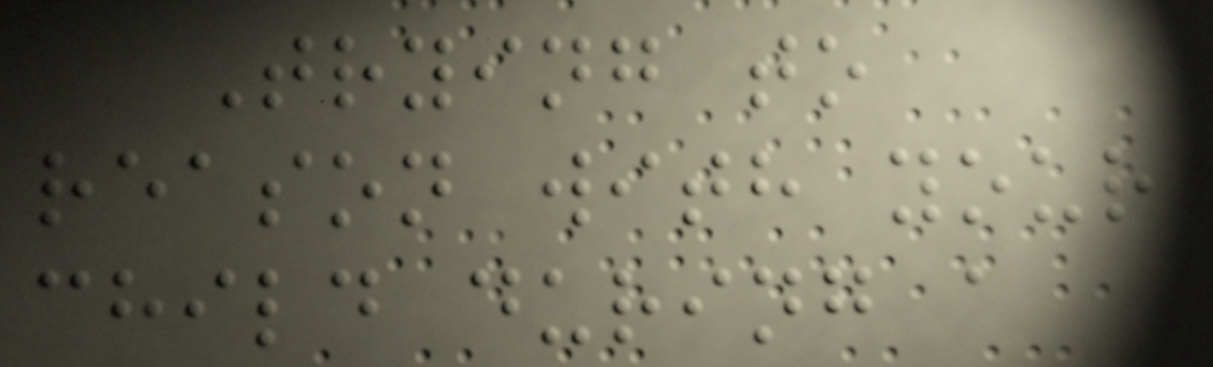Trying to
reason with your
child during a
